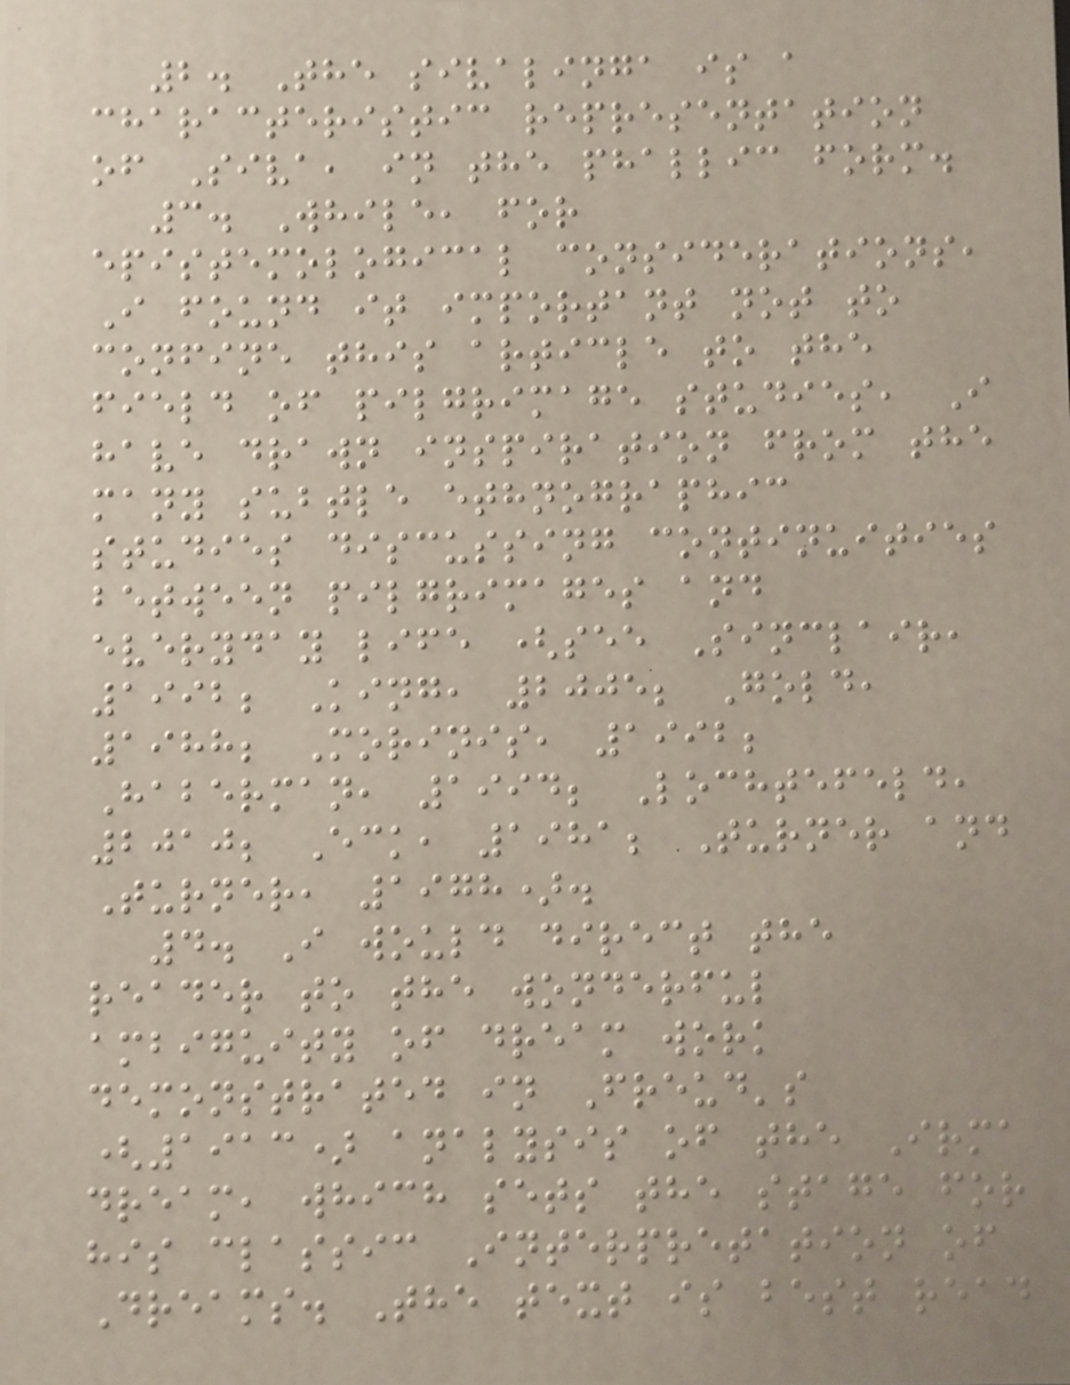2. The sivalinga is a
characteristic representation
of Siva, in the phallic form.
3. While, for
epistemological considerations,
I found it important not to
confine this article to the
field of pilgrimage studies, I
have drawn inspiration from the
many subtle ethnographic
studies discussing continuities
between pilgrimages and
everyday life (see Sinclair,
1992; King, 2005; Gold,
1988; Morinis, 1992;
Haberman, 1994; Lochtefeld,
2010; Eck, 1981; Turner and
Turner, 1978).
4. I would direct the
reader to the wonderful
ambiguity of dream work
demonstrated in Freud's
(1913) analysis of the Irma
dream, which sets the stage for
his classic Interpretation of
Dreams. The text is best read
